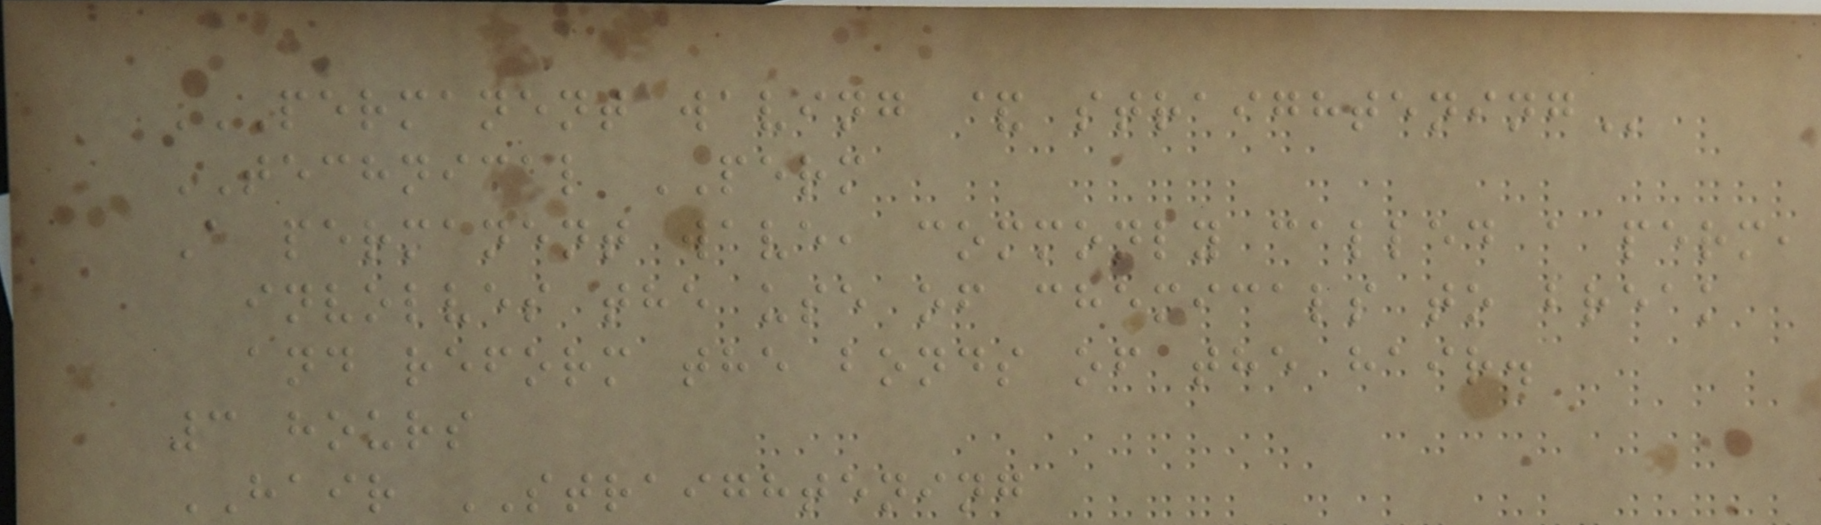PERMANENT WAVING & STRAIGHTENING
TECHNICAL PERM
A permanent wave, commonly called a perm,
involves the use of chemicals to break
and reform the bonds of the hair.
3 hours
HAIR STRAIGHTENING
